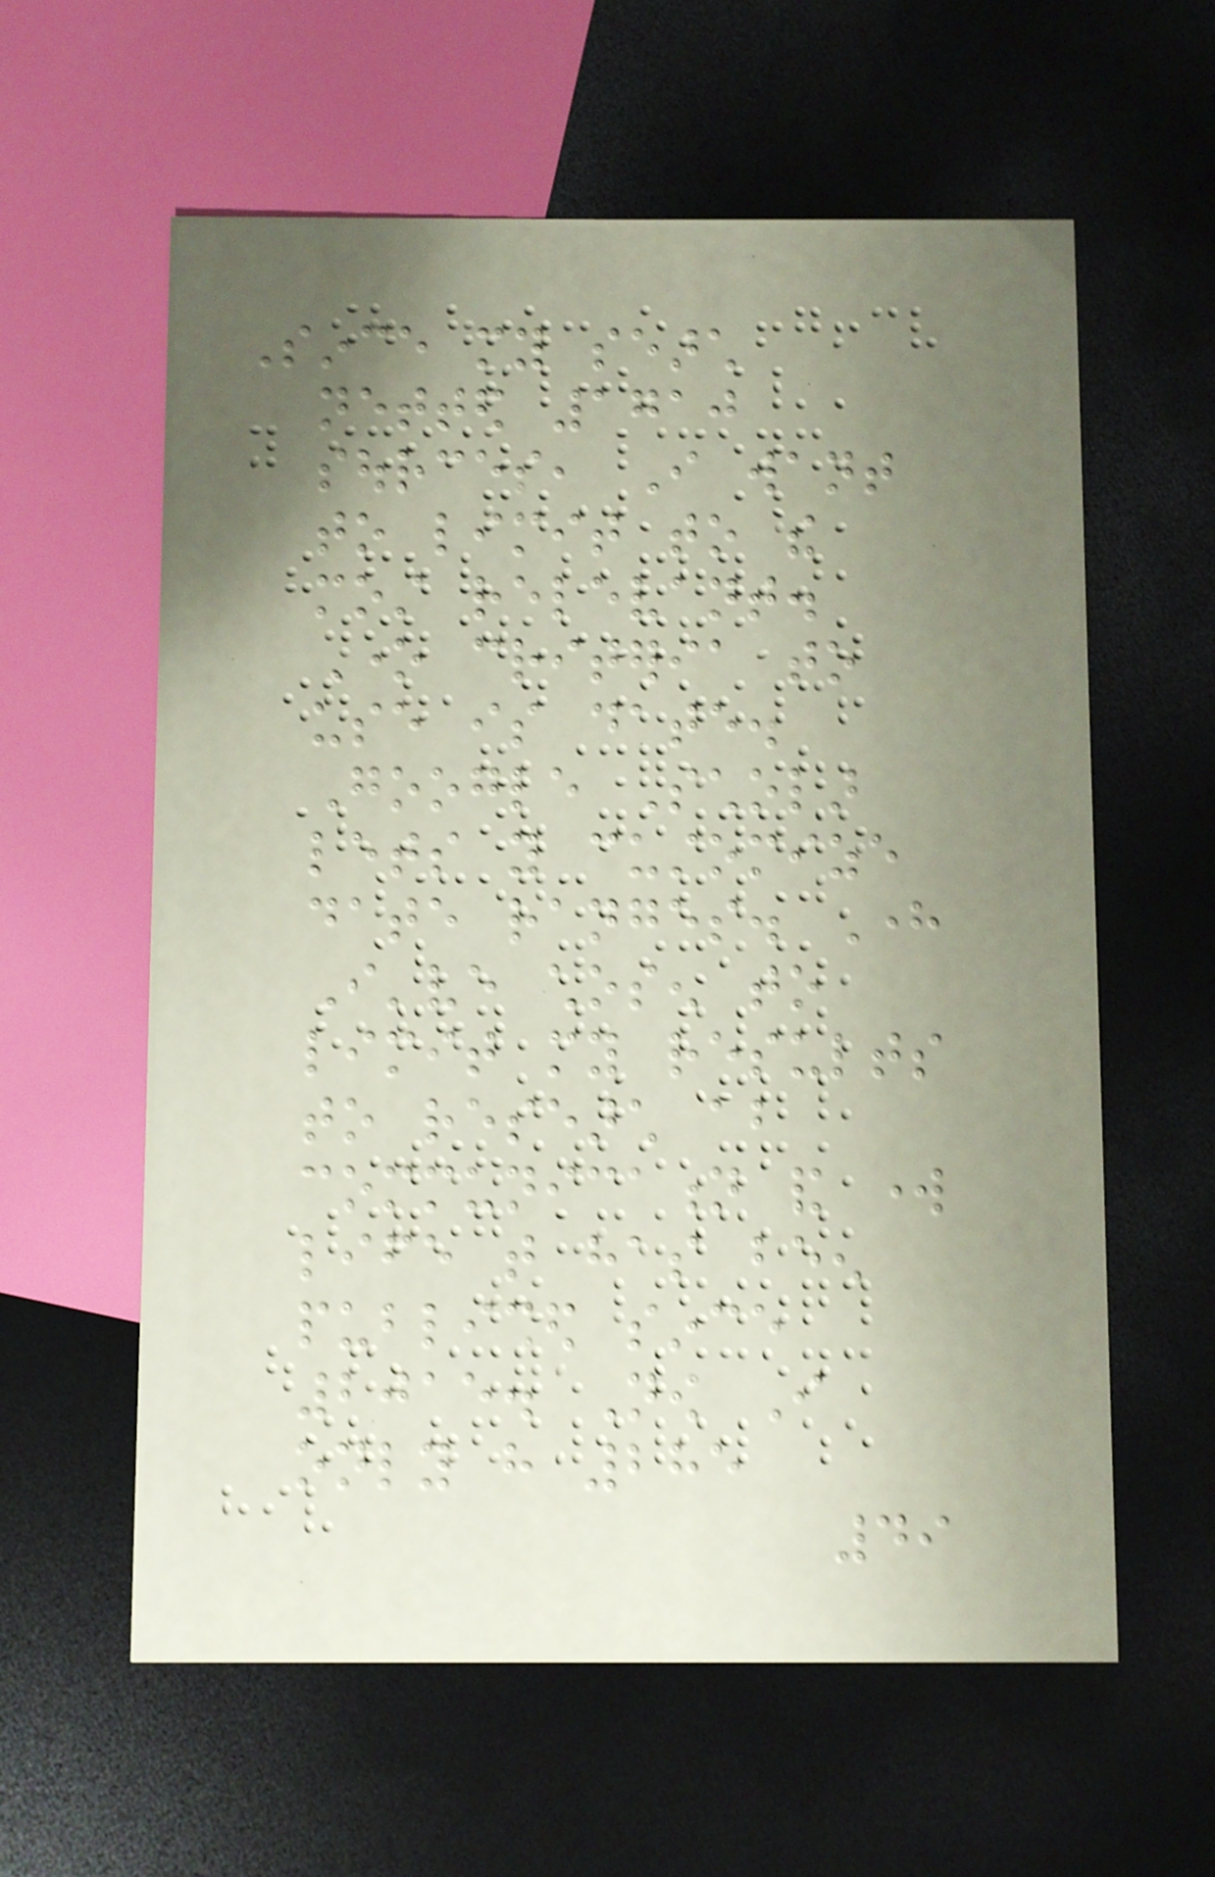Since my search
netted 1710
sources, I want
to limit to the
most relevant.
One criteria to
use is date.
Google Scholar
lets you customize
date ranges. Here
I've chosen to
limit my results
to research about
communication and work
life that has been
published since
2015. Now I
only have 285
49
